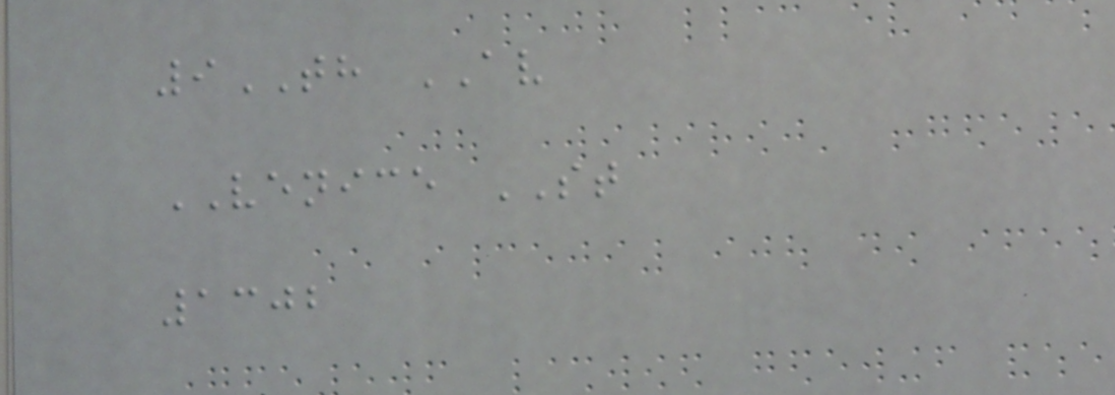9TH AV
VENICE ST
1302
